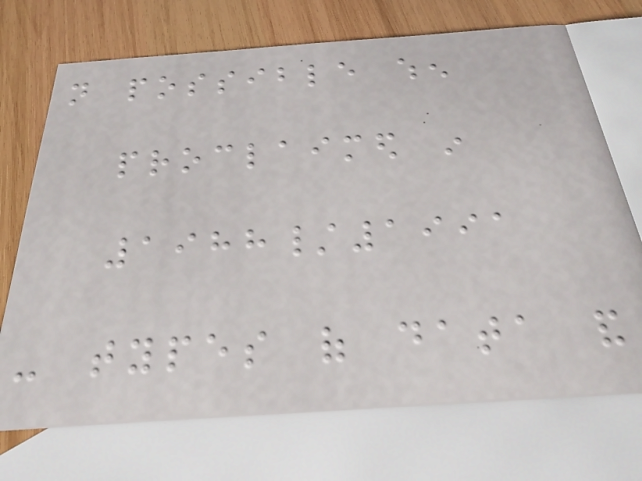not possible when
proclaimed in
1988/1991
- types of data and
